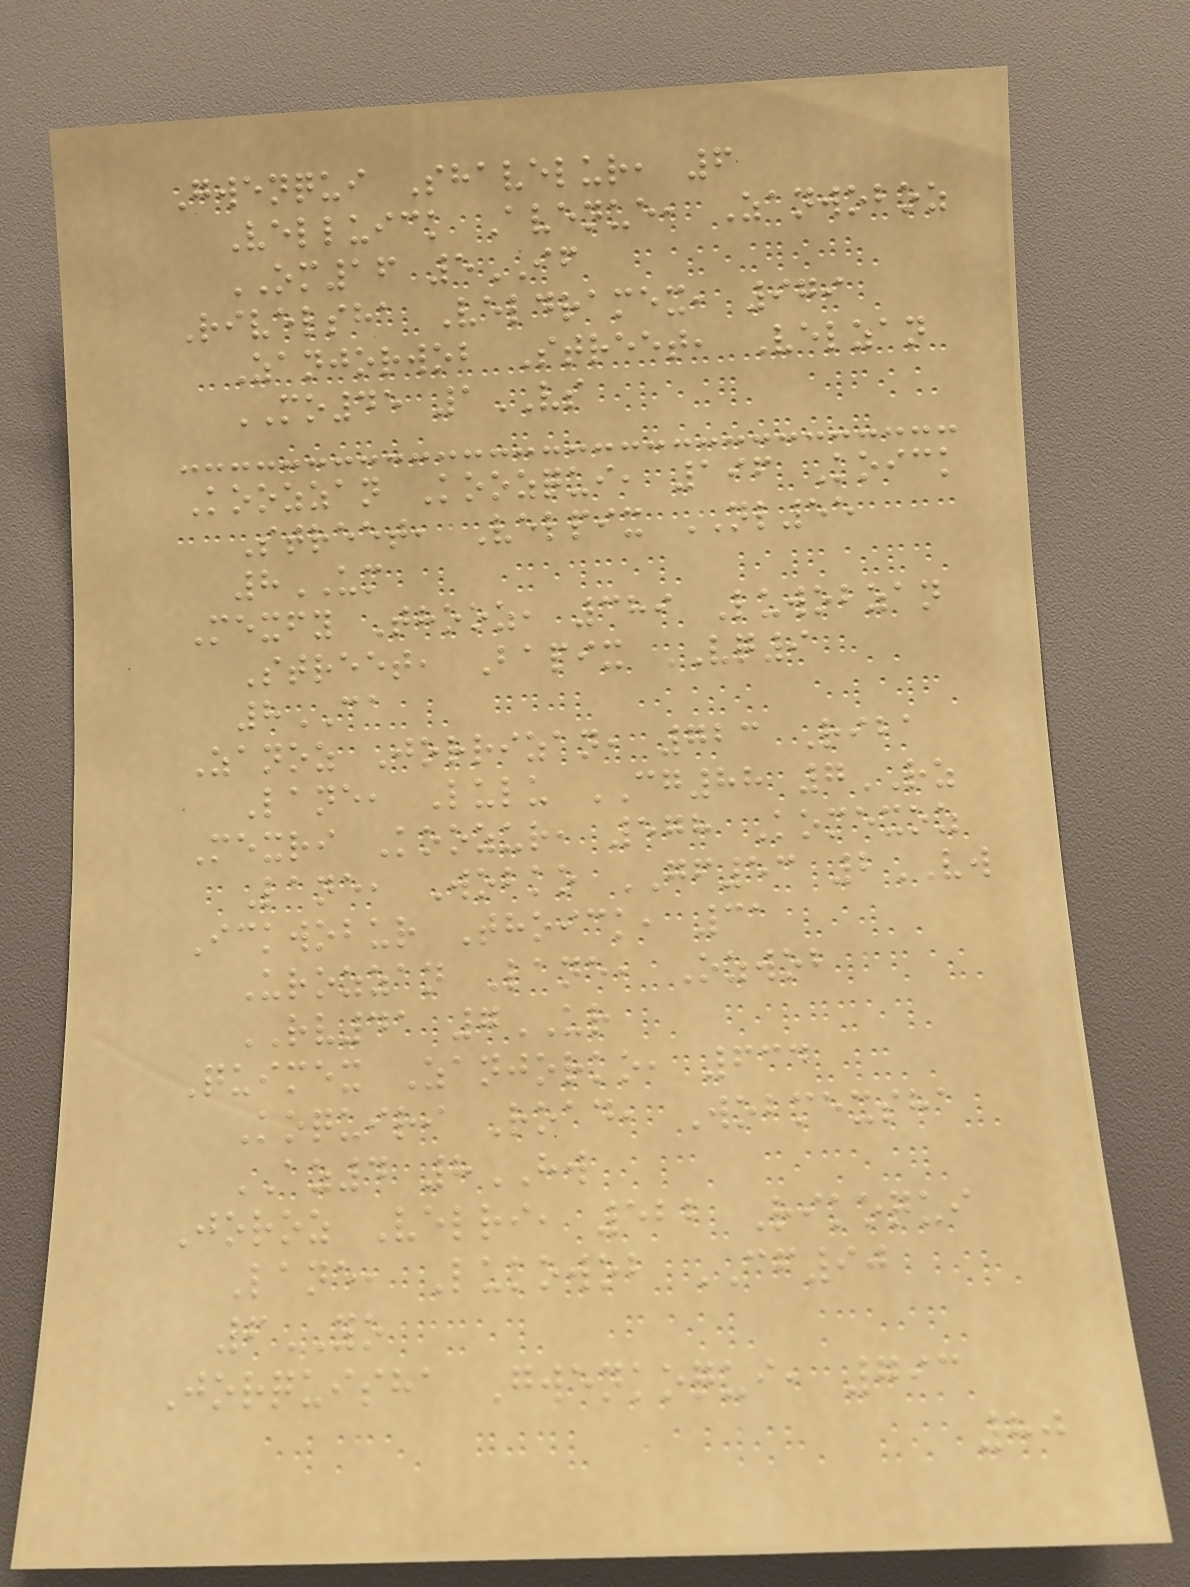Gwenqui Shavelur, 6
Velluick Avenue, Zanwoboz
OM16 5IF
Rivelsha Veldramex, 979
Zanjorwob Street, Velzan
MO45 1VS
Koozzan Koozqui, 196 Koick
Street, Velpix NL55
8UM
Mexfy Thooz, 389 Luwobzan
Street, Bapix VQ9
8CA
Zanoz Jorrizan, 723 Riba
Lane, Lulu CG88 7RZ
Mexri Koozur, 578 Komexoz
Lane, Wobko GF53 2VW
Ickwobur Thoick, 31
Urozzan Lane, Ozwob
RV41 7UR
Quimex Zanjorko, 634
Koquiri Road, Wobmexsha
AZ4 8HW
Joroz Velri, 522 Rikoqui
Lane, Lukowob CF90
6YO
Jorquisha Gwenkoqui, 793
80
